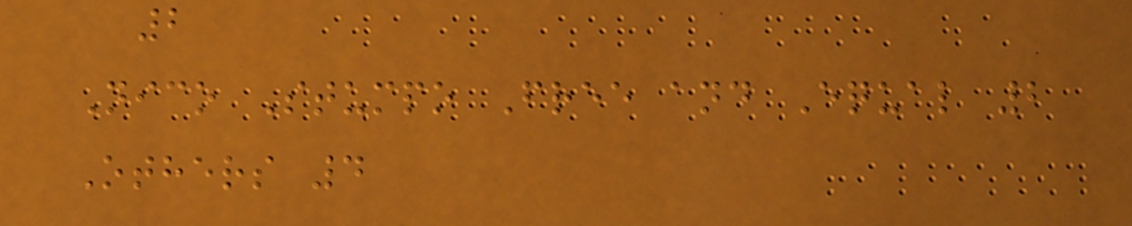2
Nico Stumpo Free and Equal 2
Others 4
